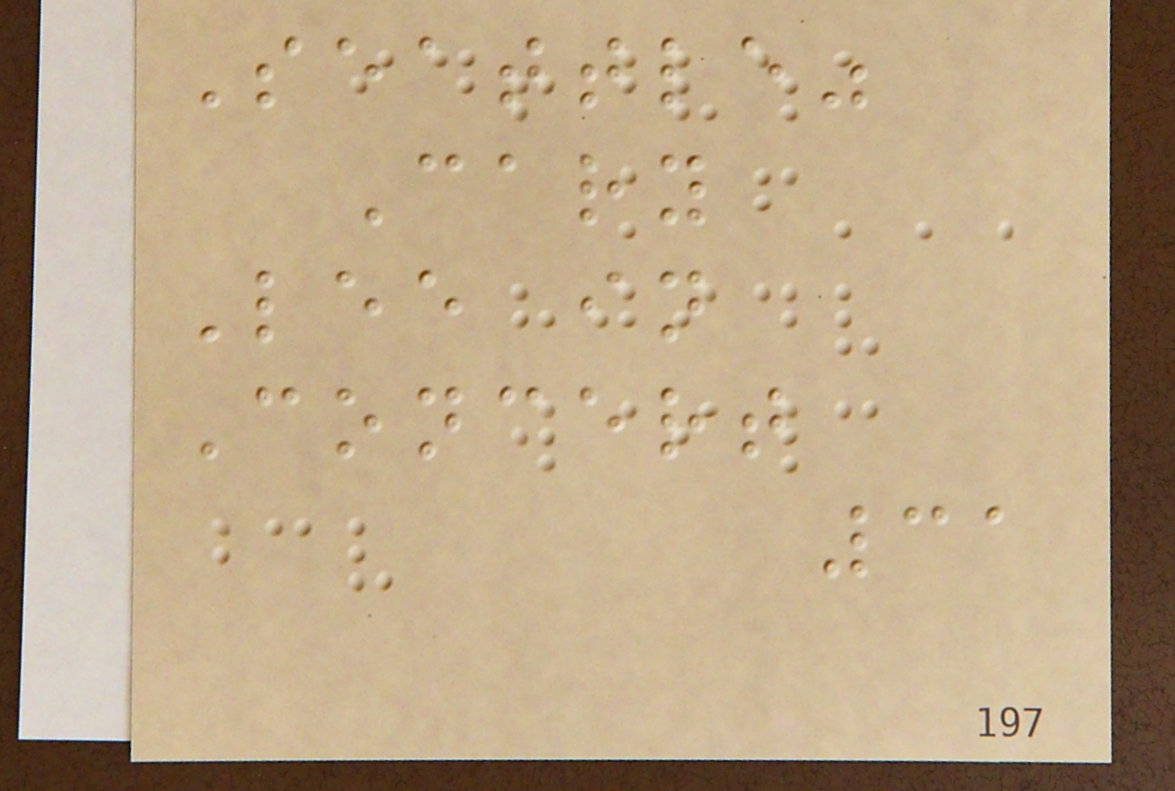Seattle"
Cary
Lee in
Concert
31
